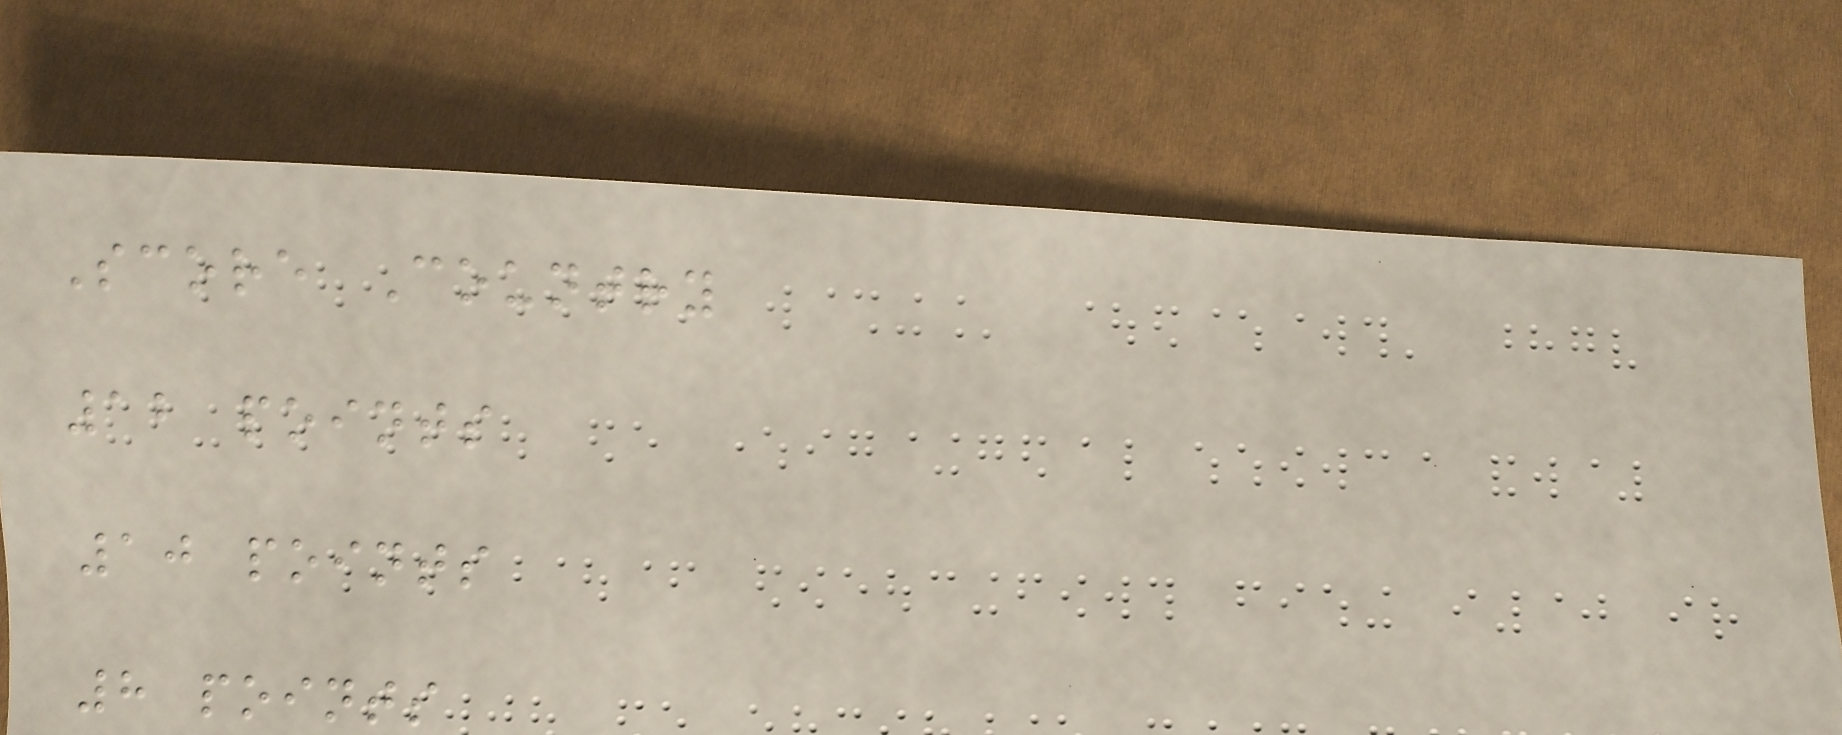Score Country
12 points
10 points
8 points
